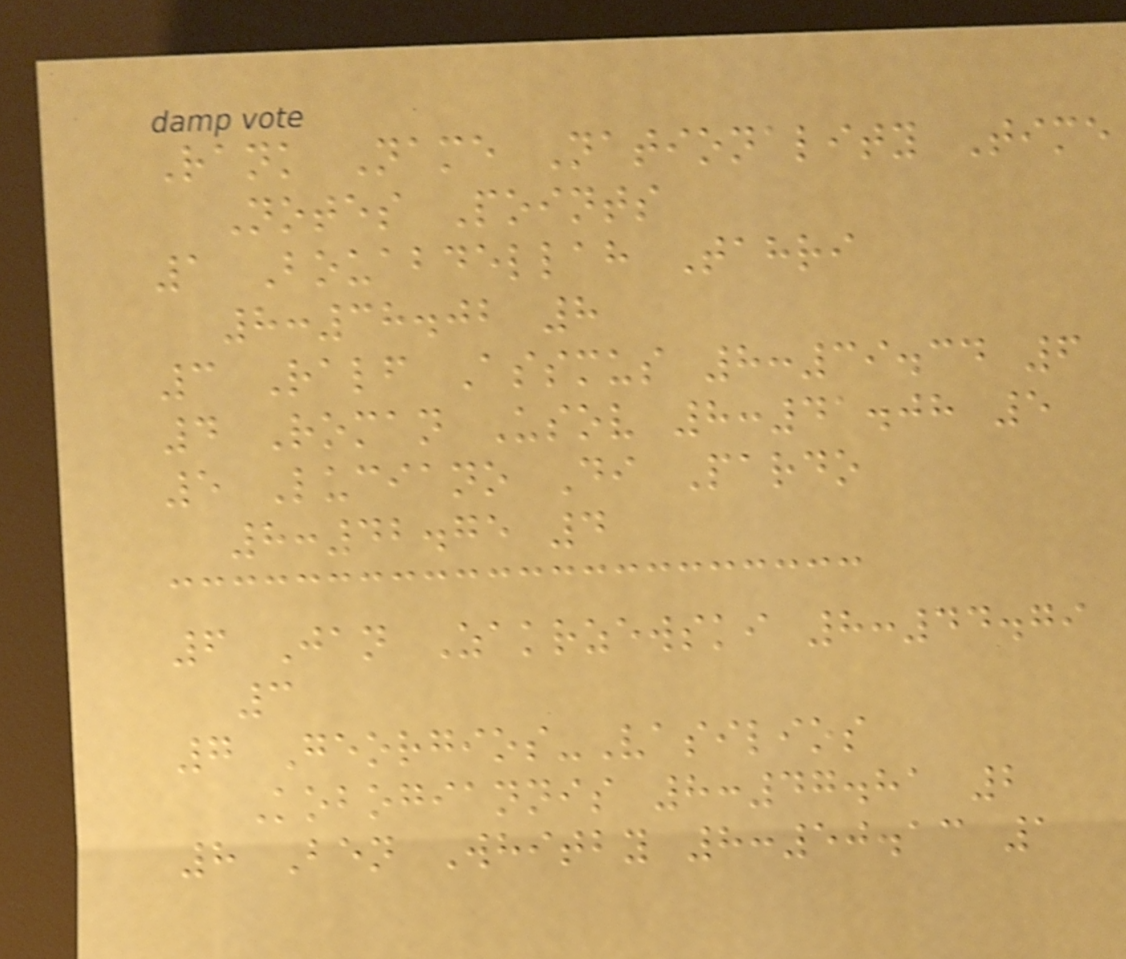Rank Name Nationality Time
Notes Points
1 Bouabdellah Tahri
8:38.02 8
3 Ralf Assmus 8:39.34 6
4 Roman Usov 8:41.08 5
5 Luciano Di Pardo
8:42.75 4
6 Jan Zakrzewski 8:44.79
3
7 Georgios-Vasilios
Kobogiannis 8:47.81 2
8 Ben Whitby 8:50.13 1
